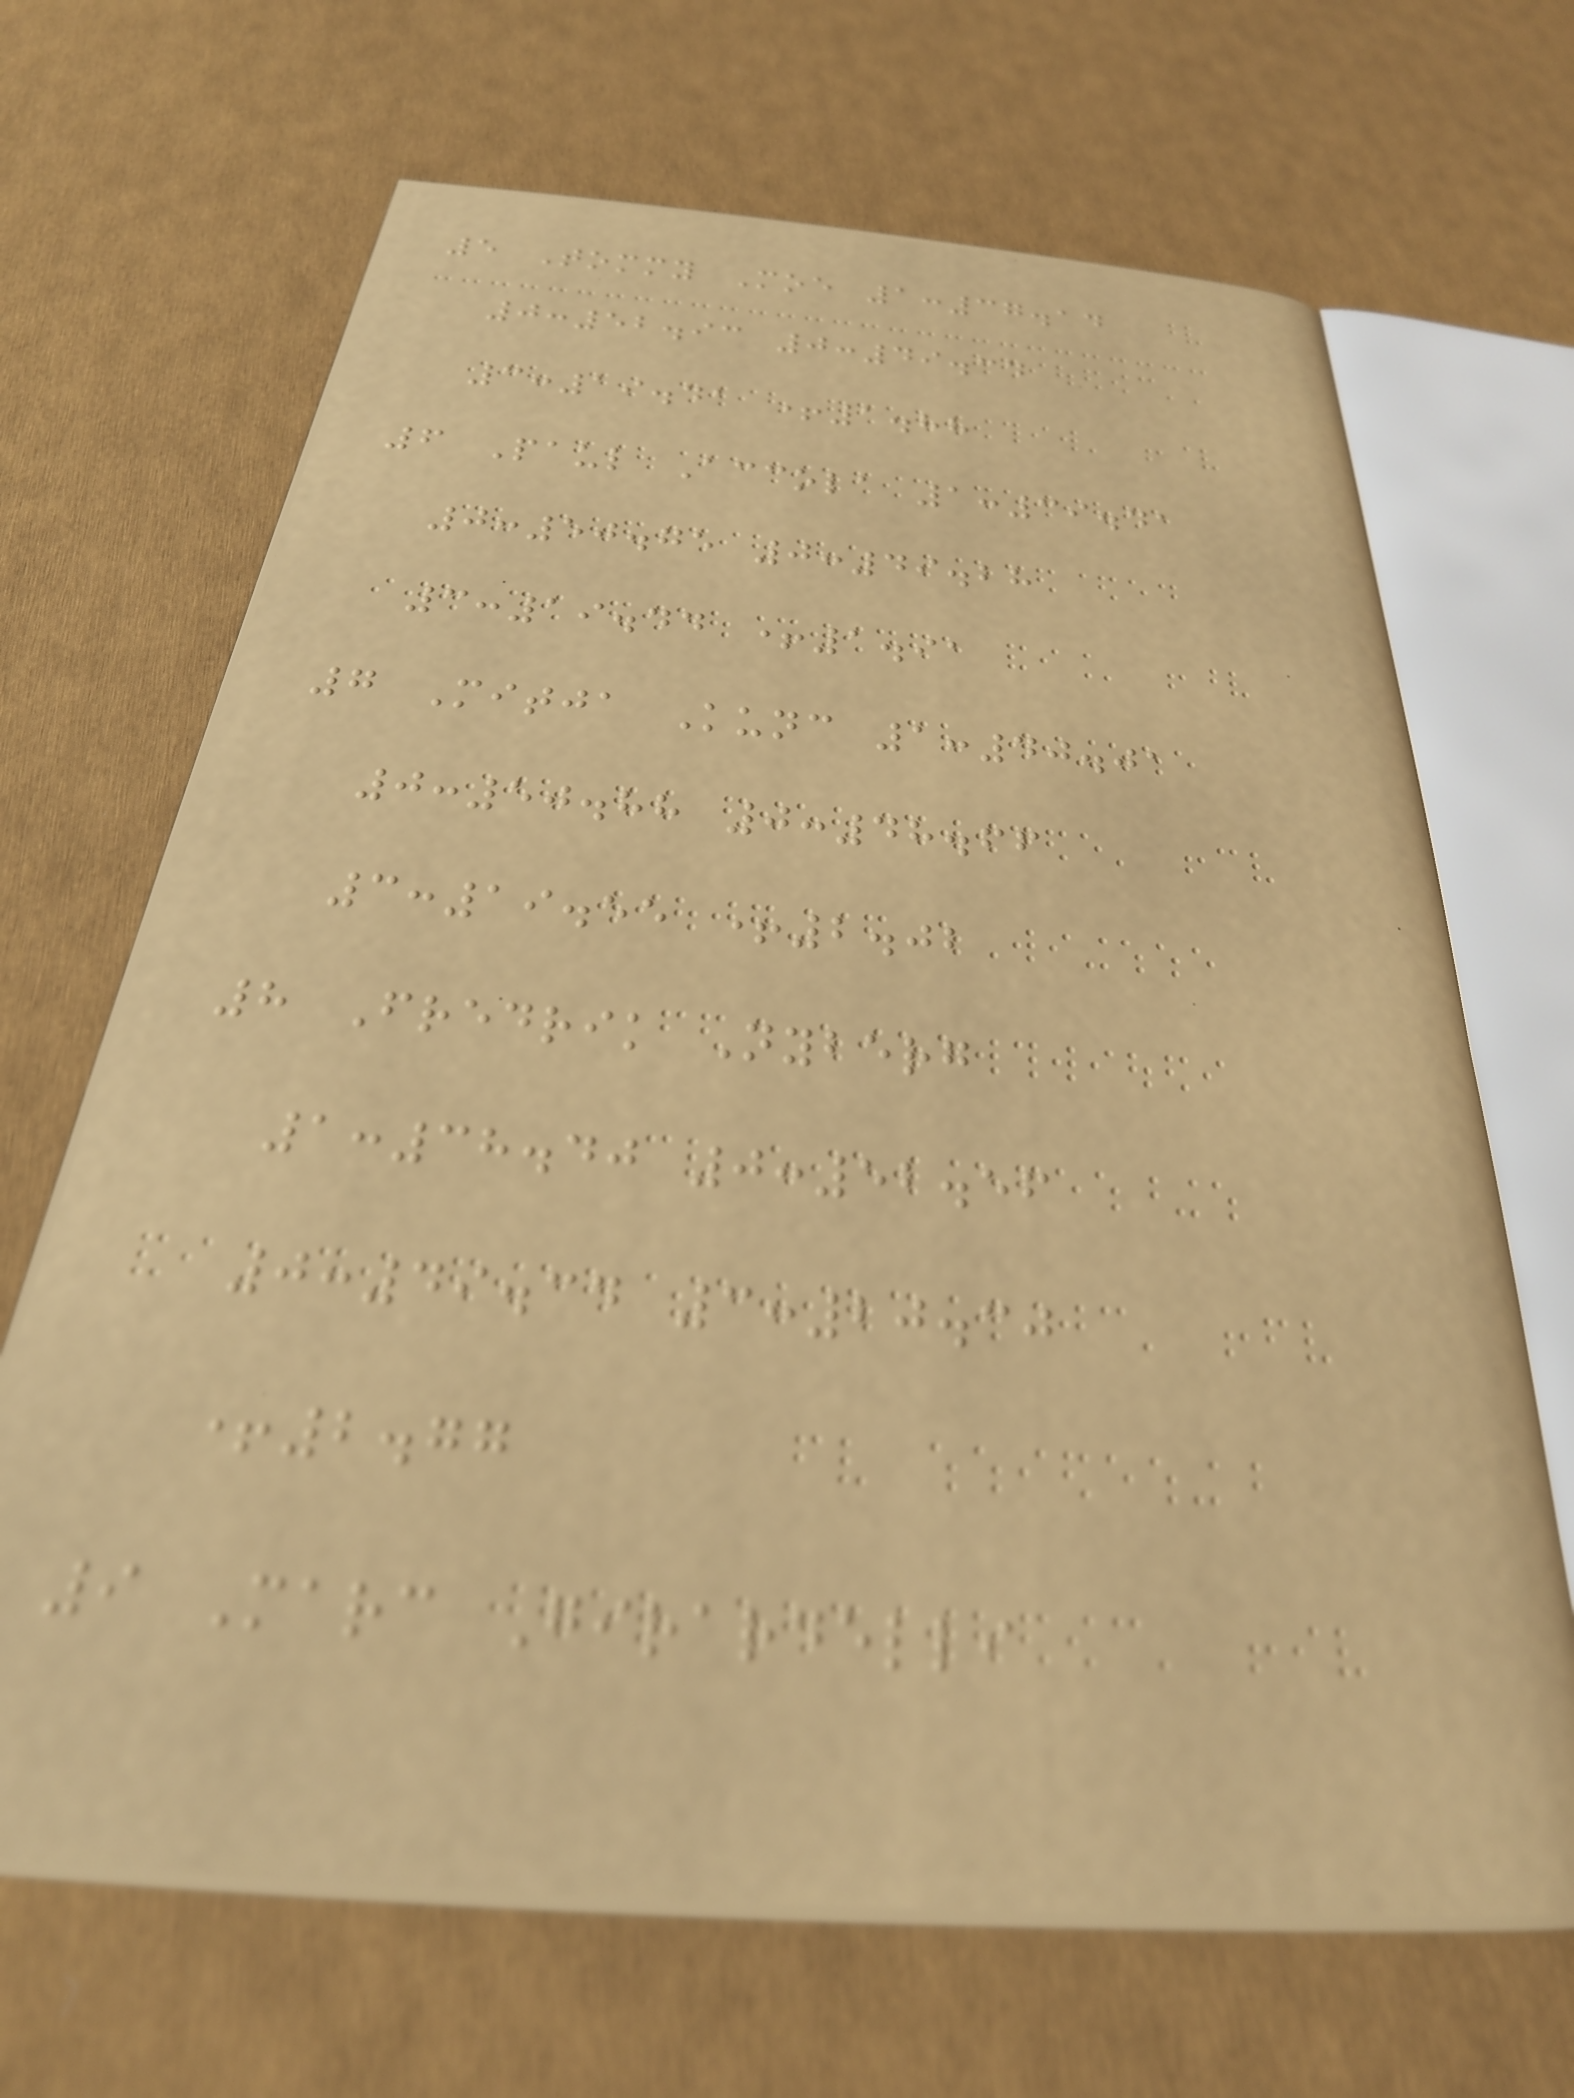5 Tommy Moe 1:37.14
0:52.93 0:49.34
3:19.41 +1.88
6 Paul Accola 1:39.41
0:50.75 0:49.28
3:19.44 +1.91
7 Mitja Kunc 1:40.01
0:50.88 0:48.66
3:19.55 +2.02
8 Fredrik Nyberg
1:38.40 0:52.56
0:49.34 3:20.30
+2.77
9 Marc Girardelli
